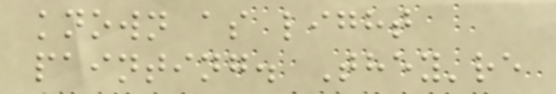known as light
painting. They're
